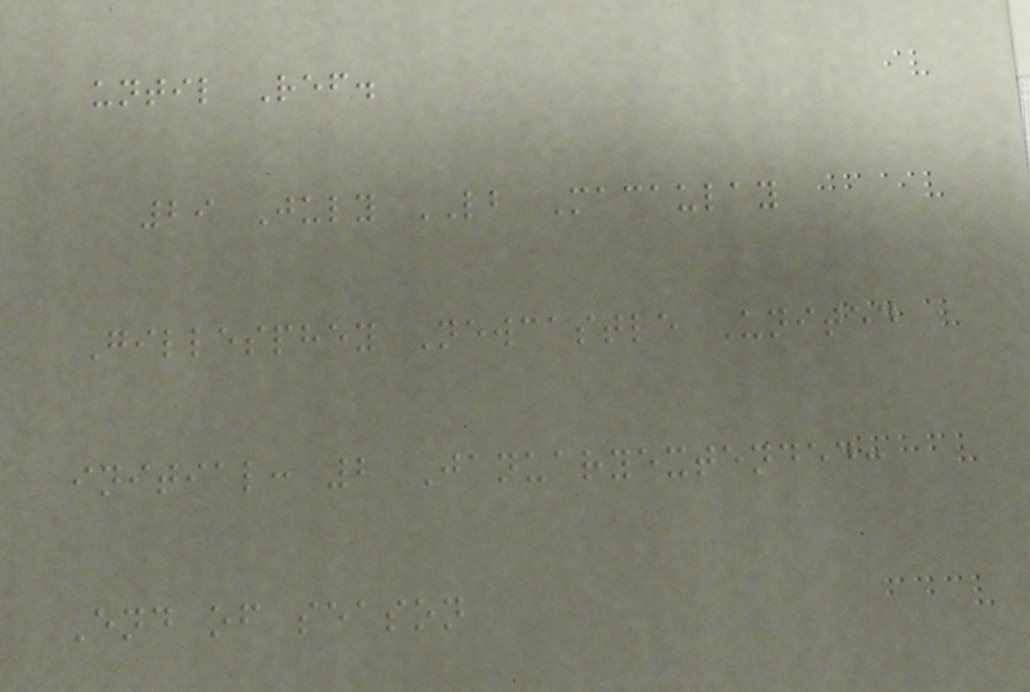until Ref.
29 July LB Macaulay
Gillesphey Newcastle United
initial: 2 Januaryextended:
End of season
